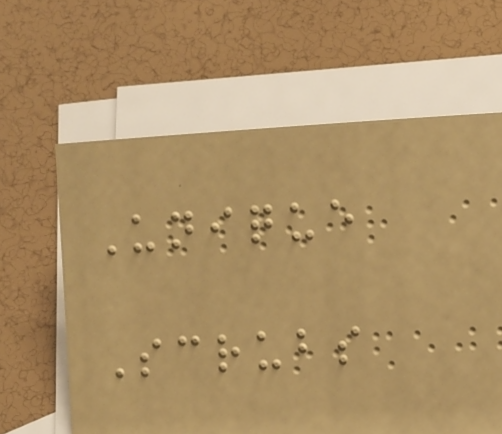Unique
Scrubs
